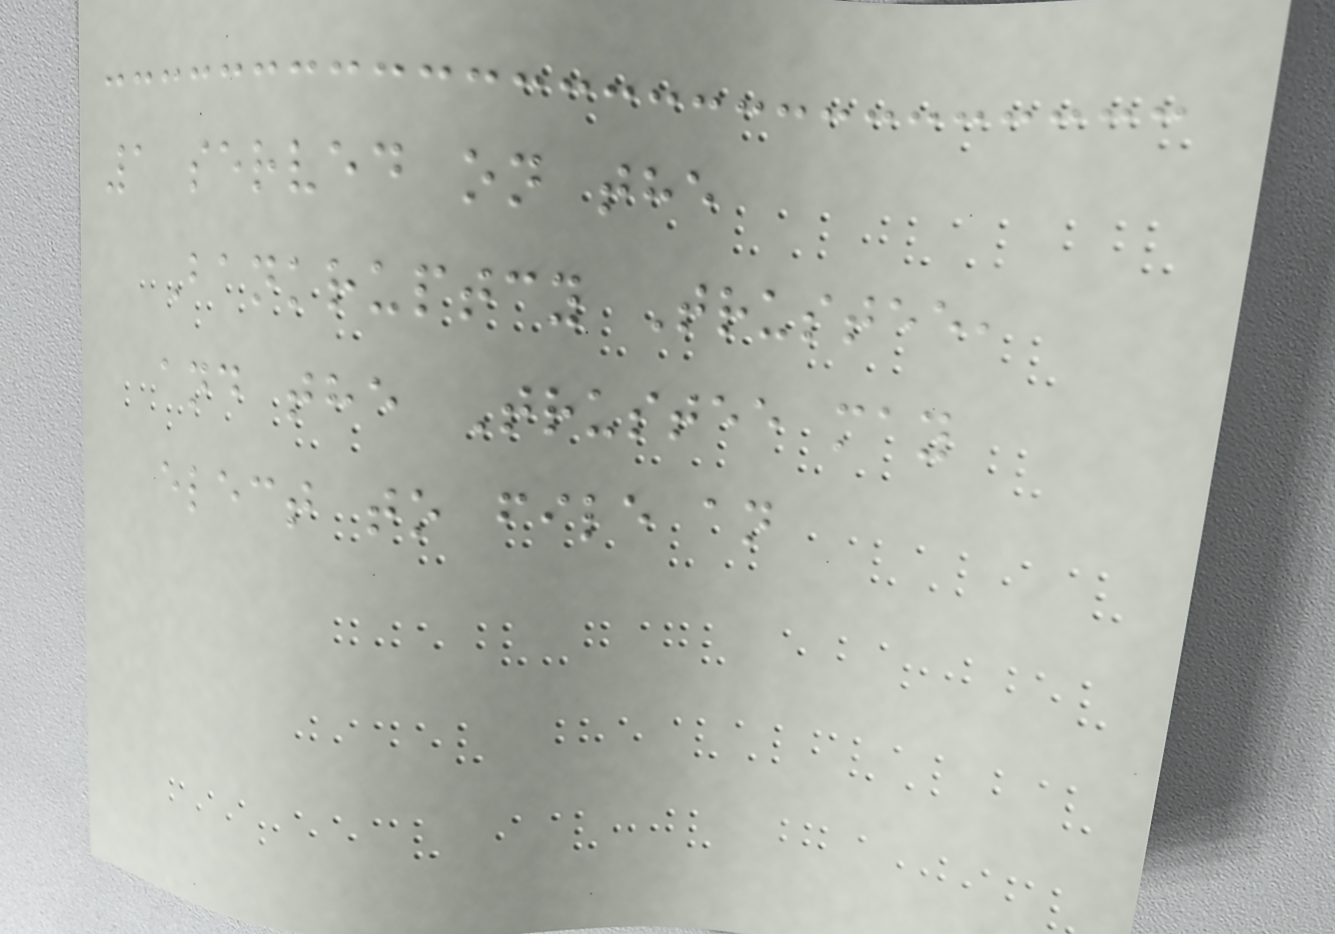1 served on the
Bankruptcy Trustee,
and the Trustee may
elect to file an
